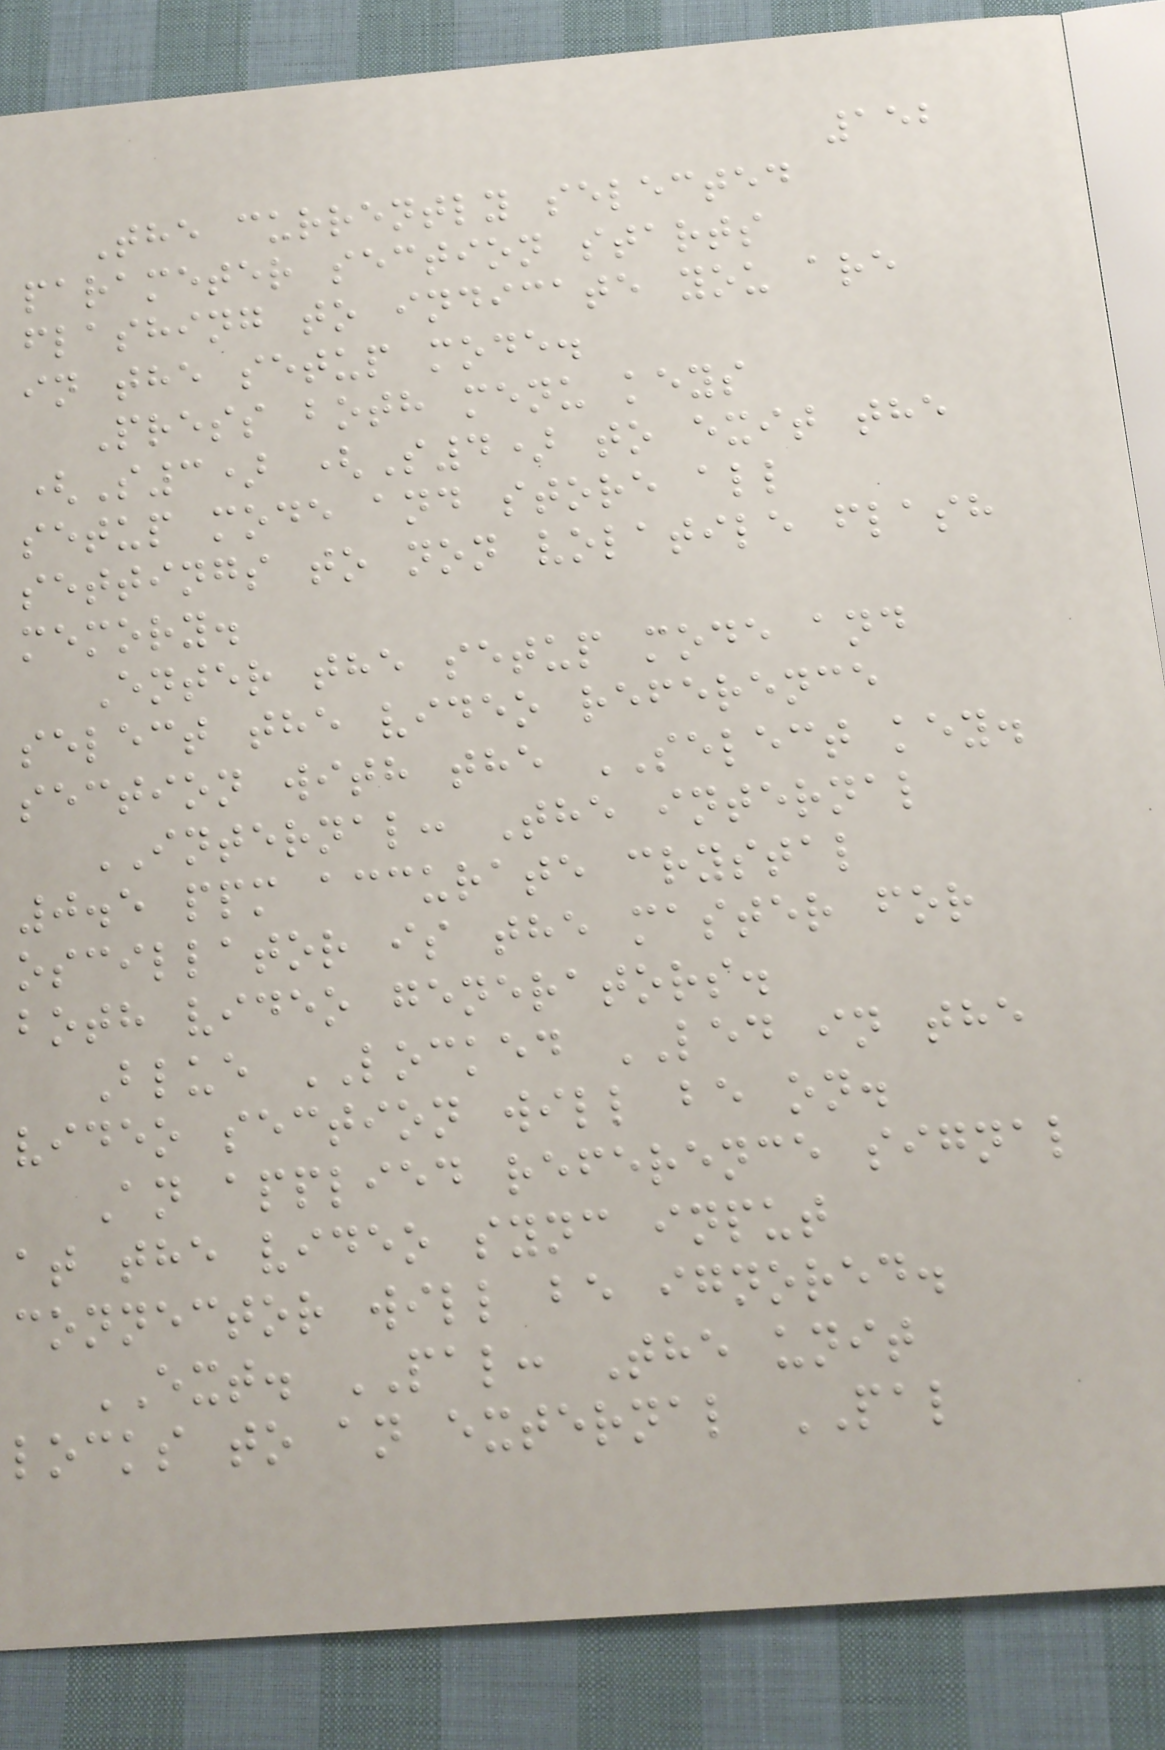152
The currently selected
parameter section starts
flashing to indicate you are
in the setup mode.
Press both menu keys
(S3) (S4) to exit the
setup mode and store all
settings to non volatile flash
memory.
Enter the setup mode and
select the video reference
section with the SELECT key.
INTERNAL: The internal
0.5 ppm accurate crystal
oscillator is the master for
both video generators.
Blue LOCKED LED in the
video section will be on.
An applied reference signal
at the video sync input
connector will be ignored.
EXT. PAL: The unit
locks to an external PAL
